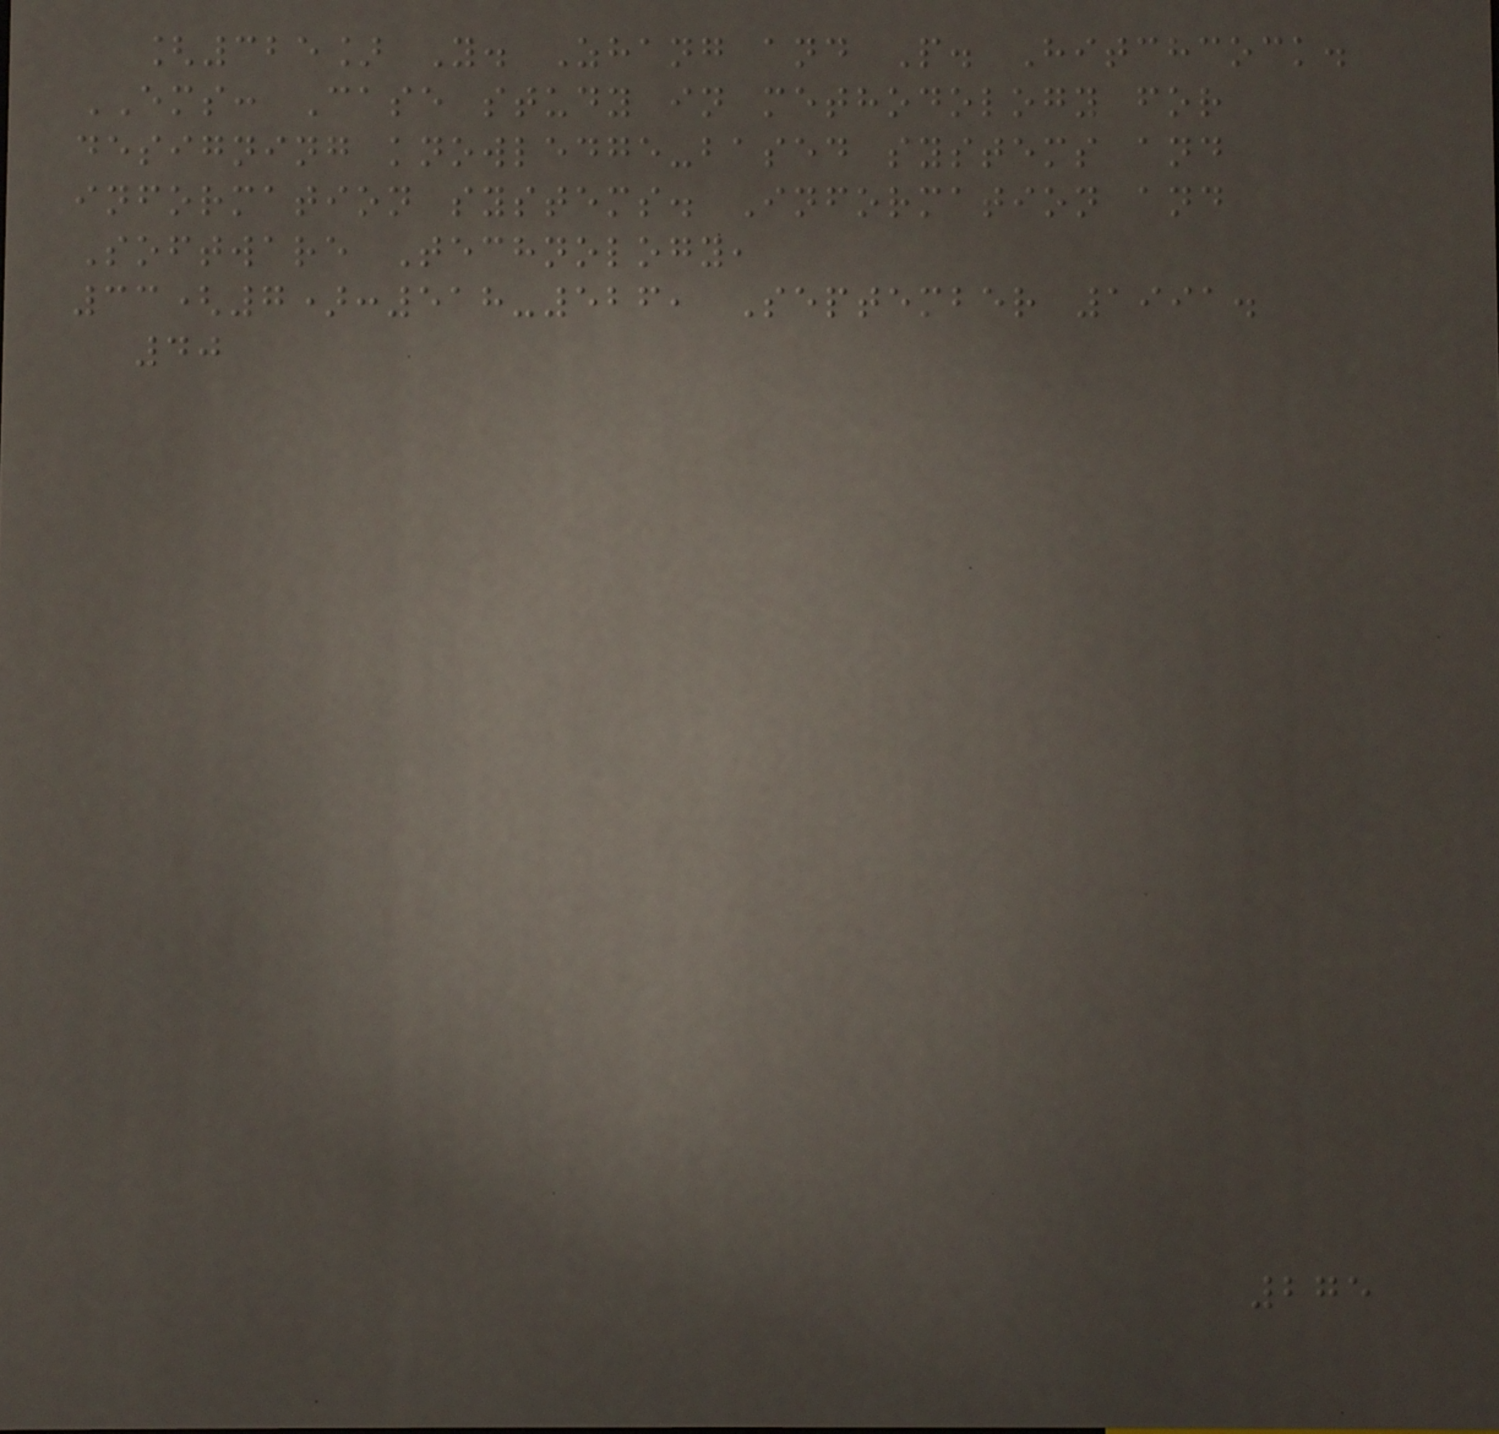[325] Y. Zhang and P. Hitchcock.
EMS: Case study in methodology for
designing knowledge-based systems and
information systems. Information and
Software Technology,
33(7):518-526, September 1991.
40
275
